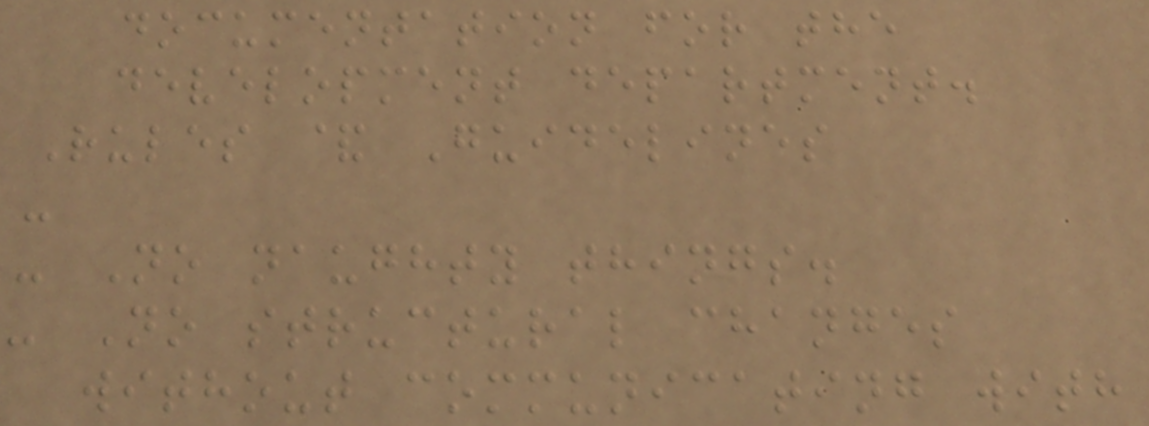documentation for the
development department.
Rules & Guidelines
-
- No naughty things.
- No structural changes
without communicating with
